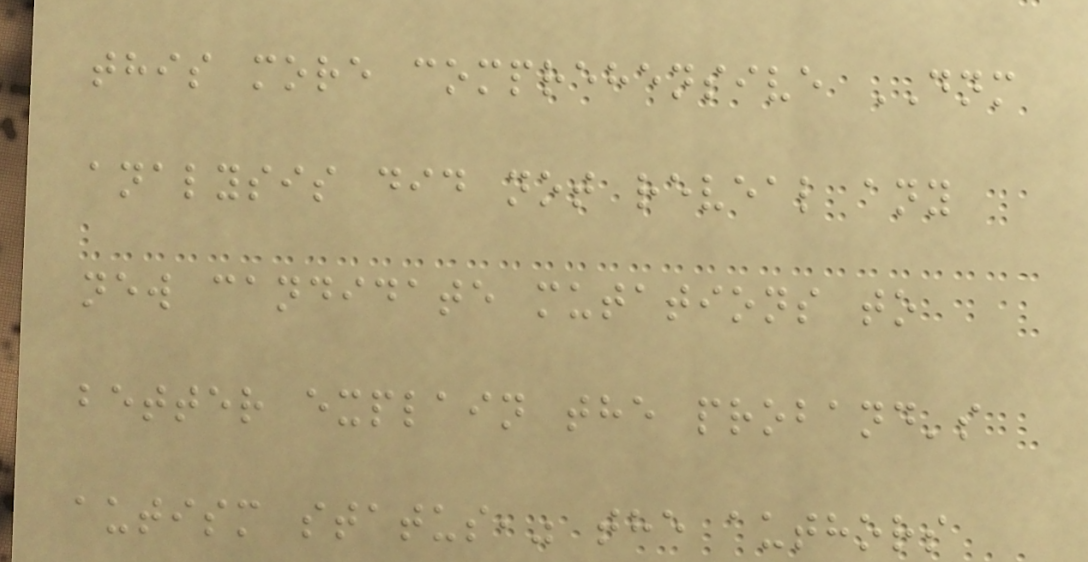this more comprehensive DNM
analysis did not reveal any
new candidate mutations to
better explain the proband's
autism status," the authors
